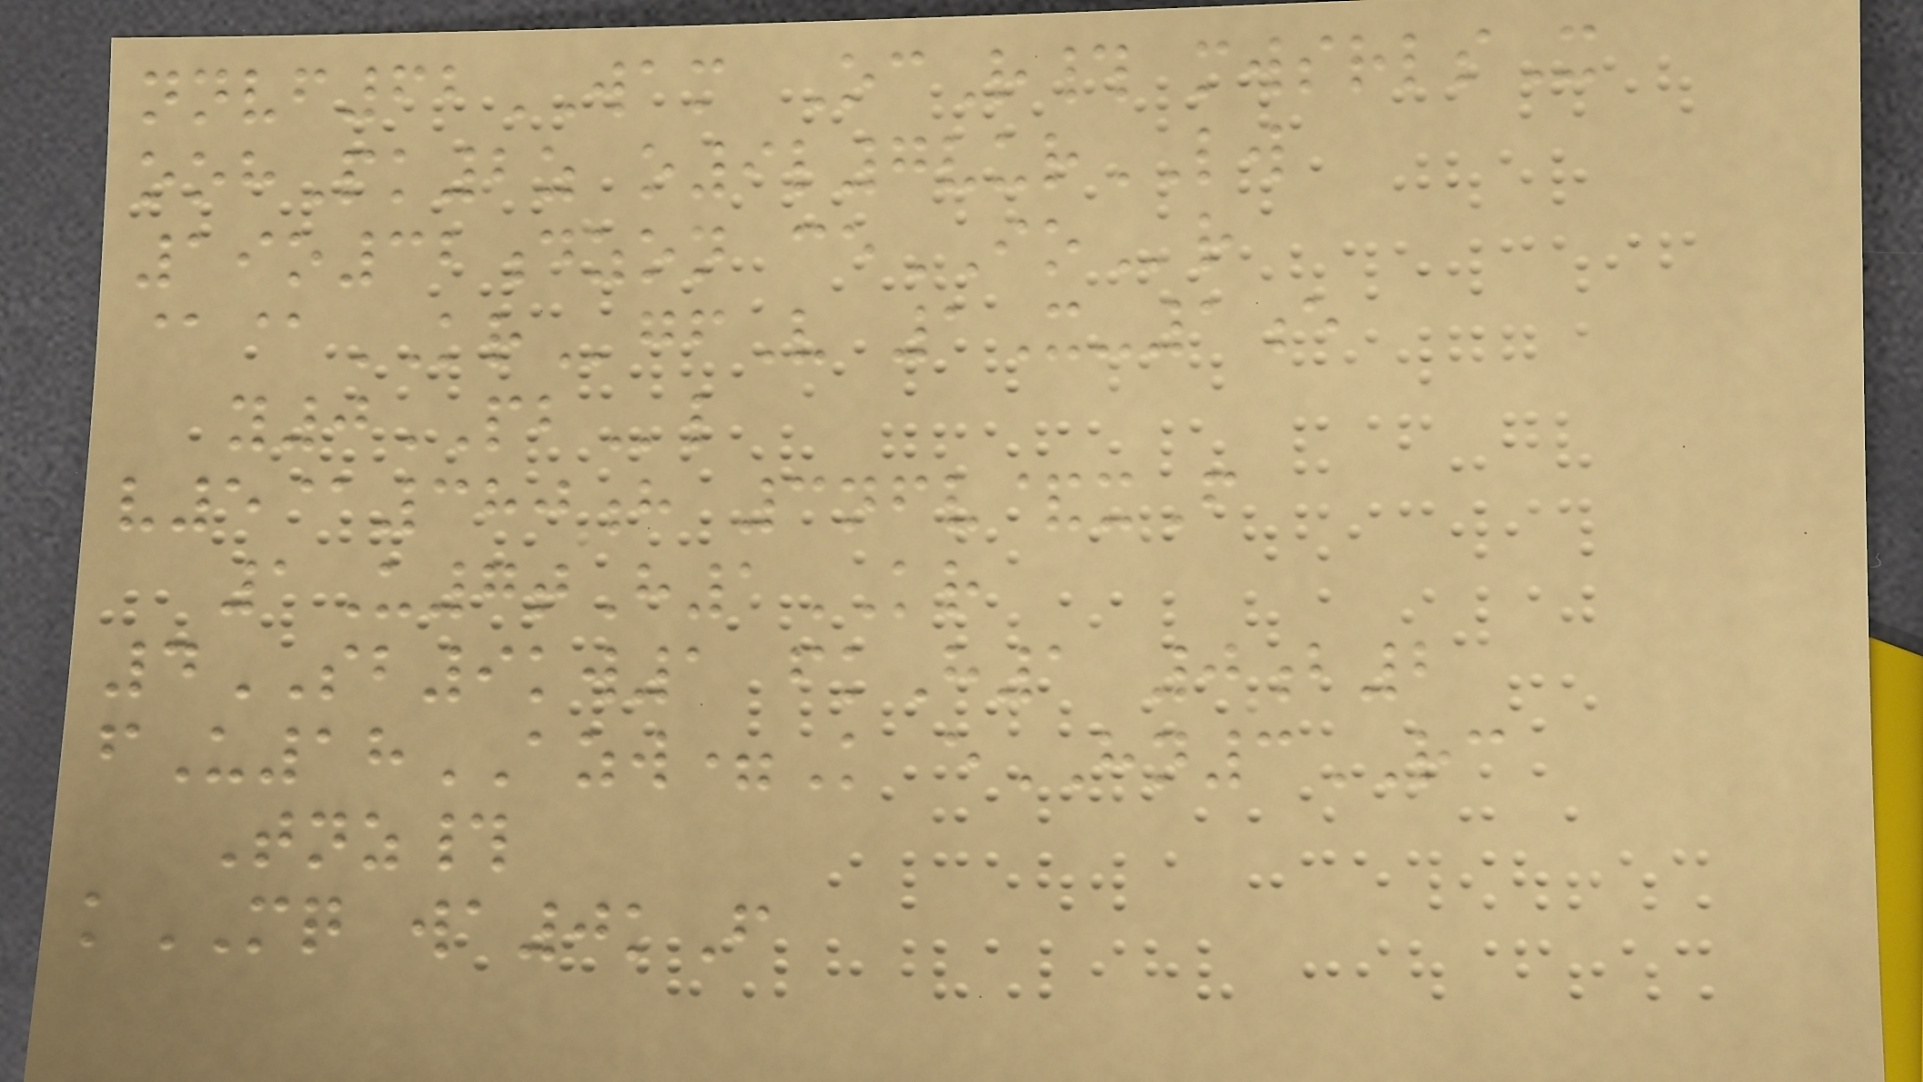nnvf62WAM OcR# mwsrlsX
oohPk2z o9l7vurLW
19o32dzon ceIOr
@@KRgfV 1X-1e
y0PBl
v5@380h 3nfv&xF
1U7tH1KR
4SB9kw1 fkH1 0b2
fU18AZW=K eHN3RC
Tnz#
kMQ wa0kF
